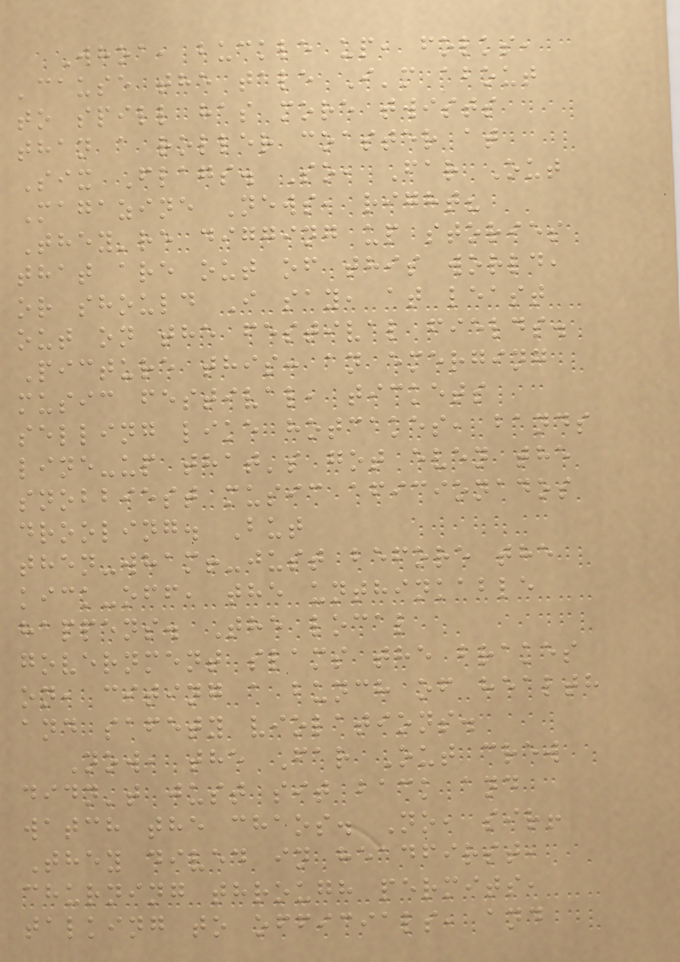Whoa, buckle up, folks,
'cause the tale I'm about
to spill has more twists
than a roller coaster at
Six Flags. So, Far Out
Magazine News, right?
They're digging up stories
that are out of this world,
or should I say, at least
out on the festival fields.
Picture this: an emerging
music festival, tickets
selling like hotcakes, bands
line-up that's got even the
snobbiest music aficionados
drooling. But
then-wham!-just before the
kick-off, the unthinkable
happens. The local
government slams the brakes
on, citing a bunch of health
and safety violations.
Now, the Far Out crew
didn't just sit back and
watch the chaos. No, sir!
They dived in headfirst,
churning through permits,
talking to officials, and
